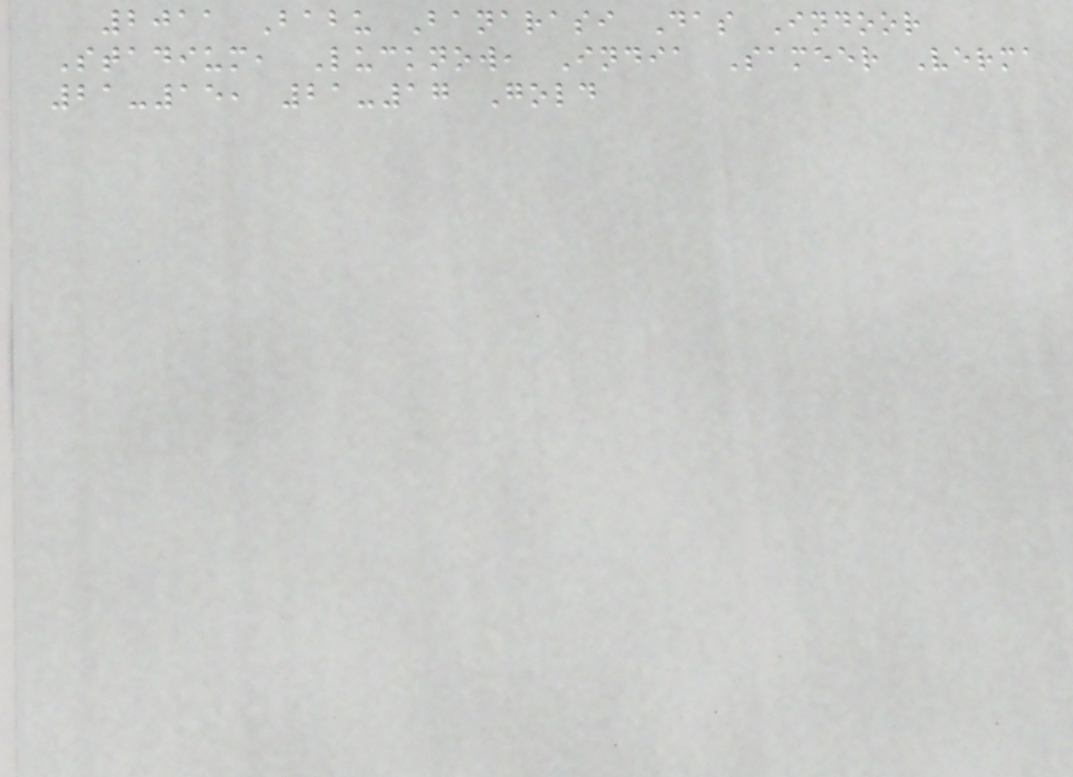2011 Babu Banarasi Das Indoor
Stadium, Lucknow, India Sameer Verma
21-15, 21-17 Gold
